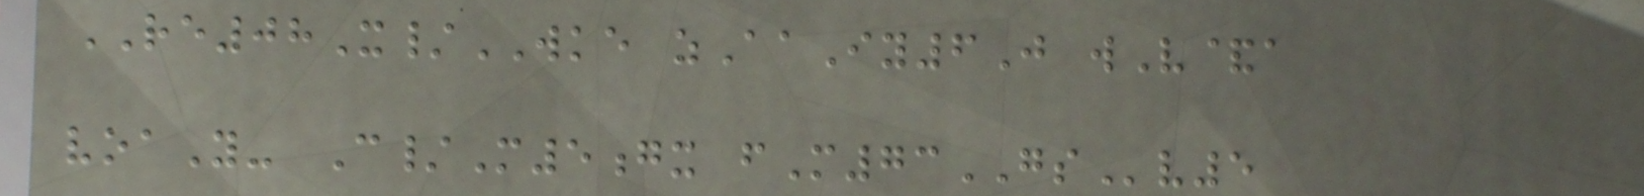RE08X/WKE zAaIy6J wV&a
voaY- C/M5gx fM73GSv5
